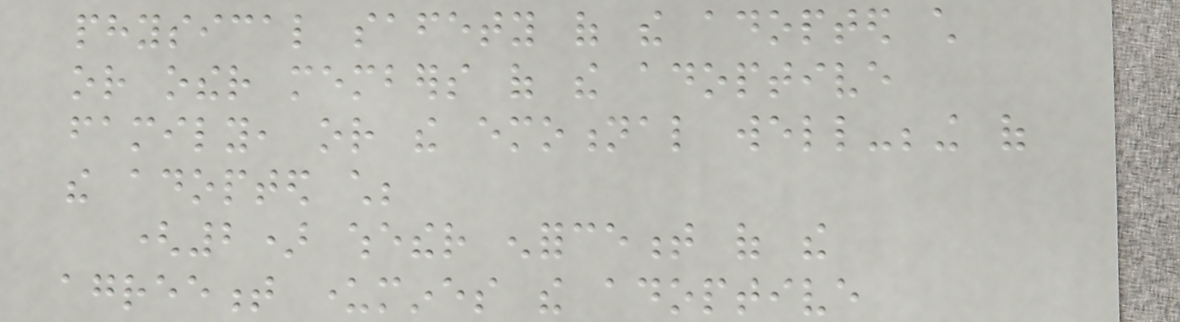physical safety of the adopted child
or other members of the adoptive
family, or the emotional well-being of
the adopted child;
(2) whether enforcement of the
agreement undermines the adoptive
